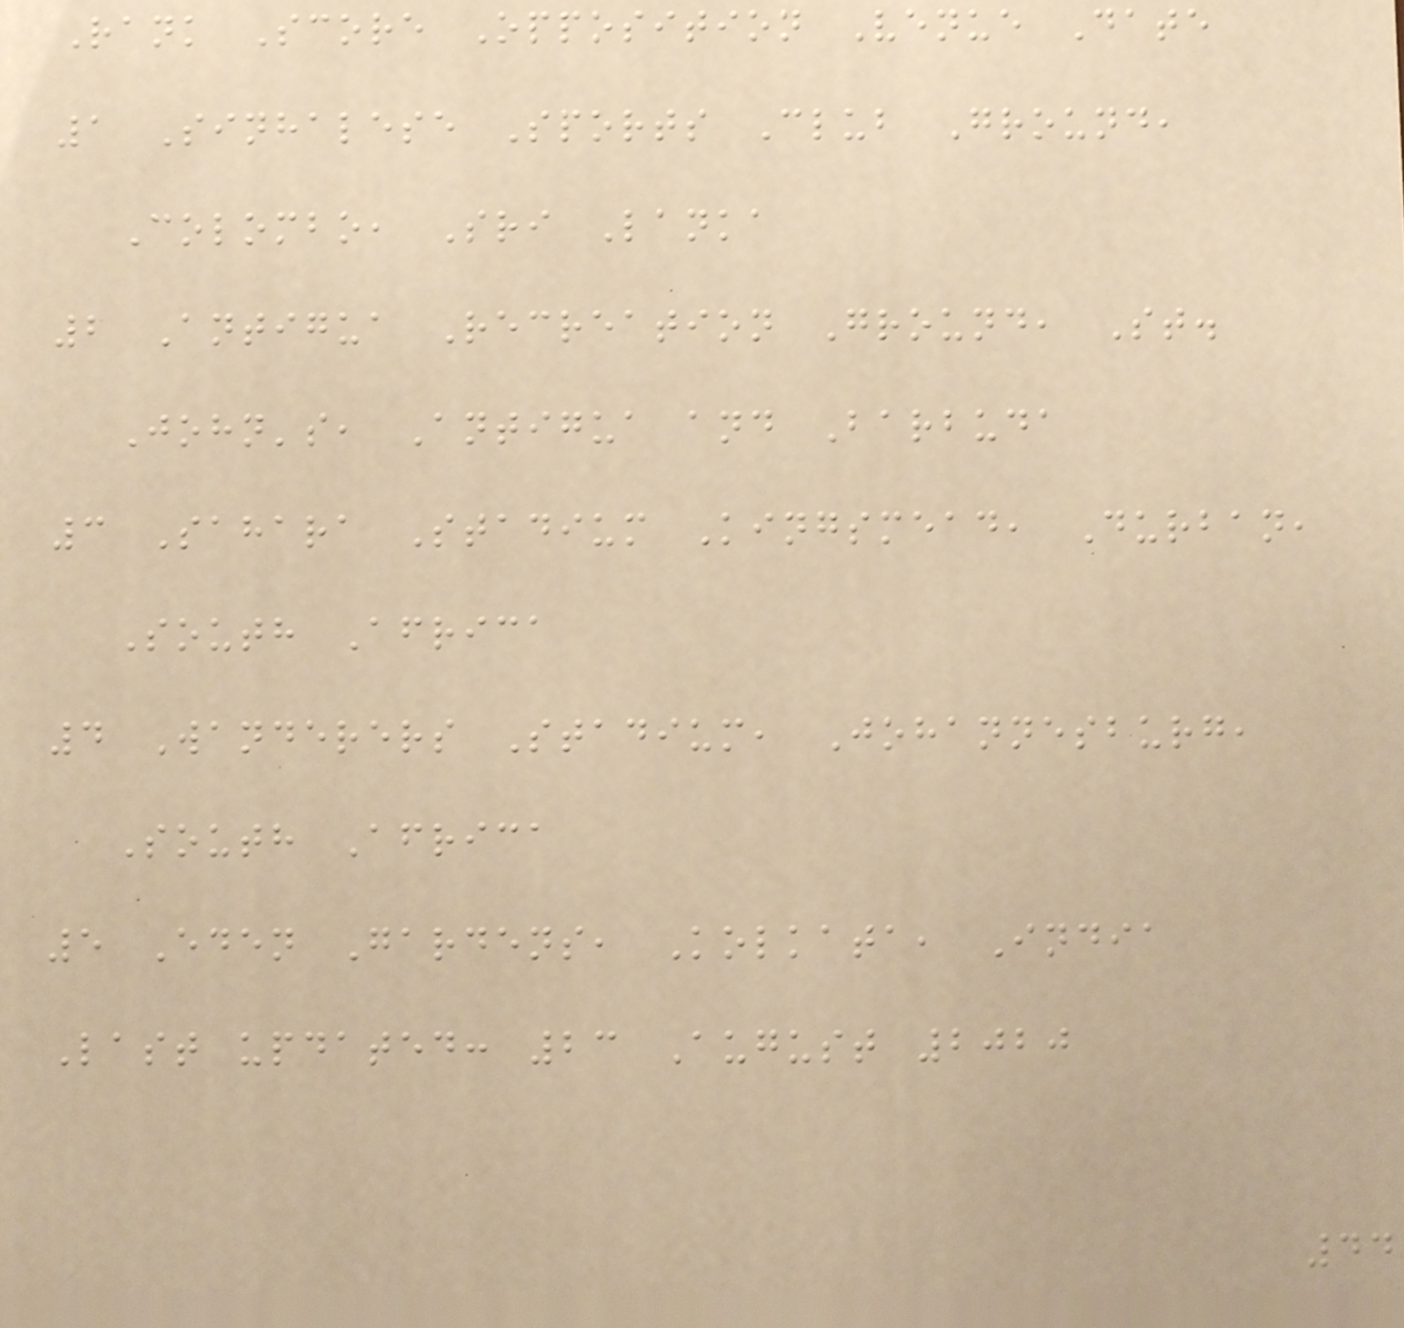Rank Score Opposition Venue Date
1 Sinhalese Sports Club Ground,
Colombo, Sri Lanka
2 Antigua Recreation Ground, St.
John's, Antigua and Barbuda
3 Sahara Stadium Kingsmead, Durban,
South Africa
4 Wanderers Stadium, Johannesburg,
South Africa
5 Eden Gardens, Kolkata, India
Last updated: 23 August 2020
44
